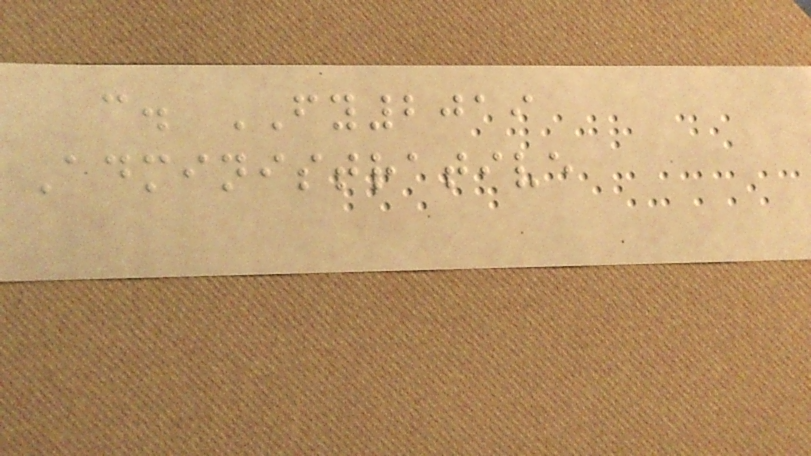c. FY2019
Administrative
